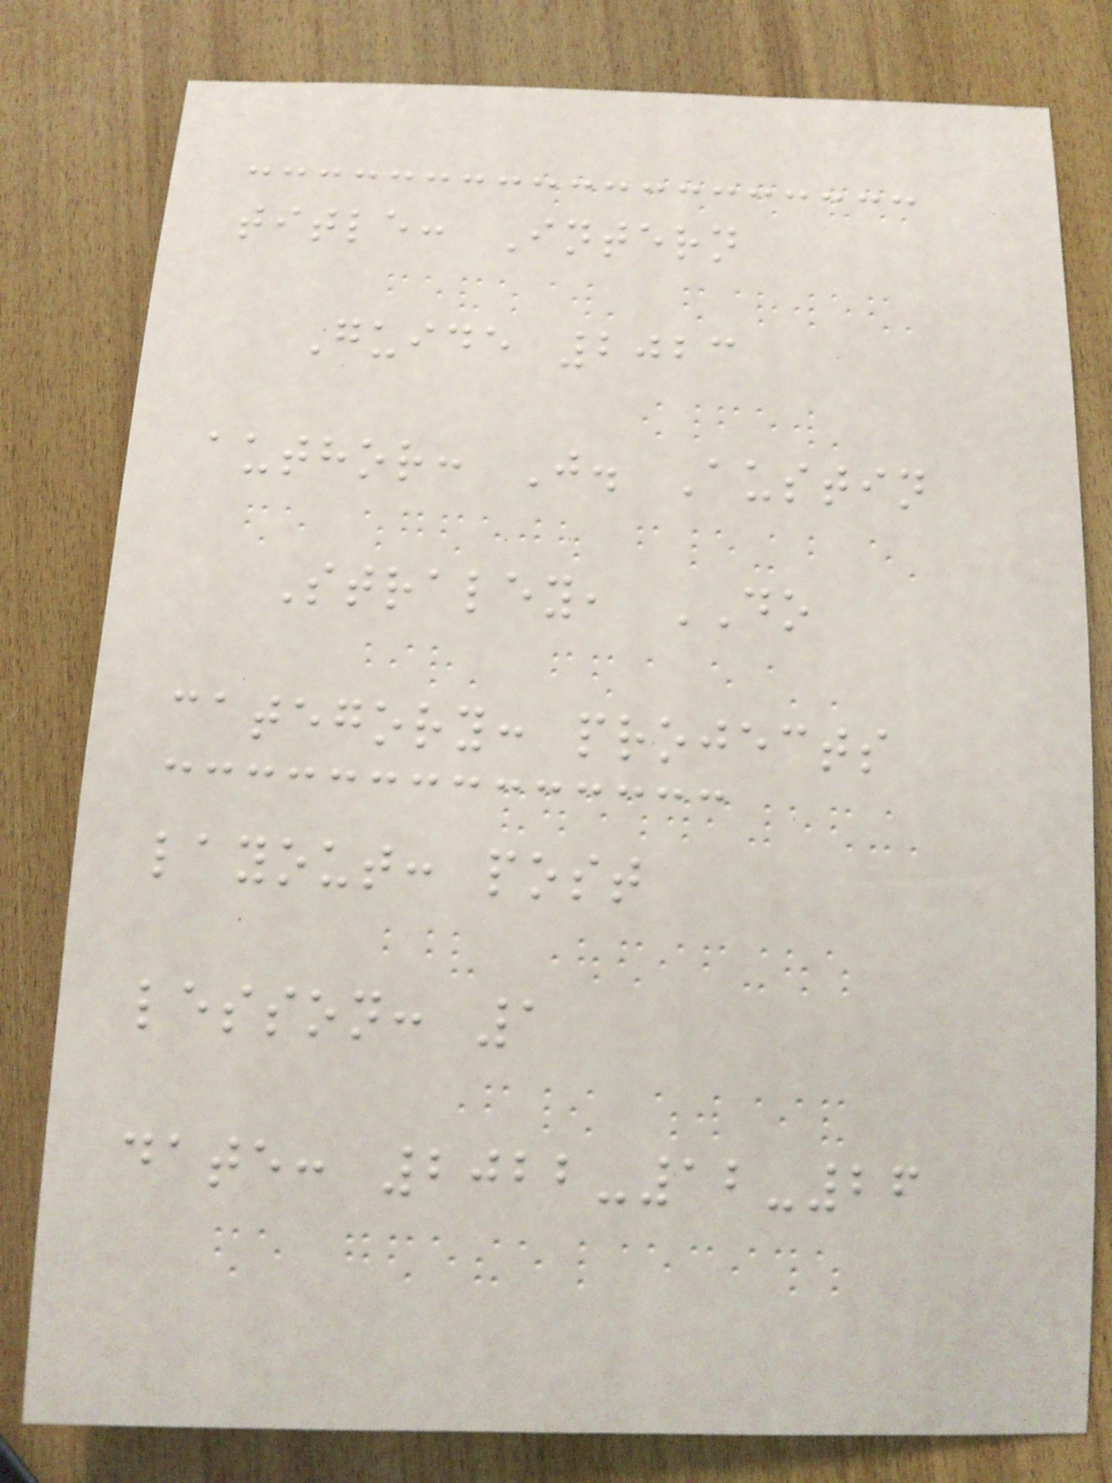title: Intern
Guide 2023
author: J. Austin
Straley, DO
category: projects
layout: post
lesson: 1
date: 2022-12-26
